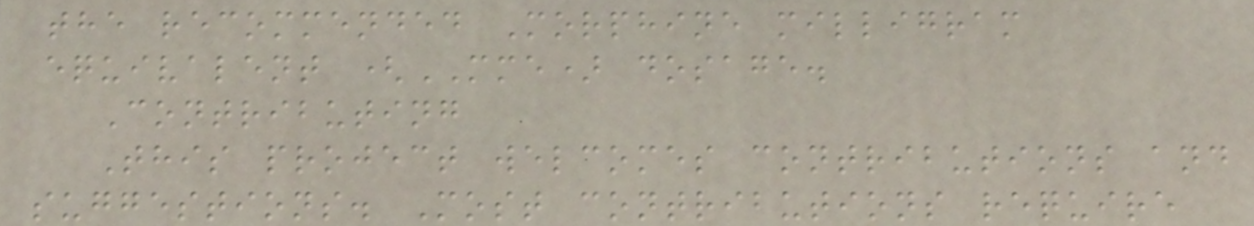the recommended Morphine milligram
equivalent (MME) dosage.
Contributing
This project welcomes contributions and
suggestions. Most contributions require
